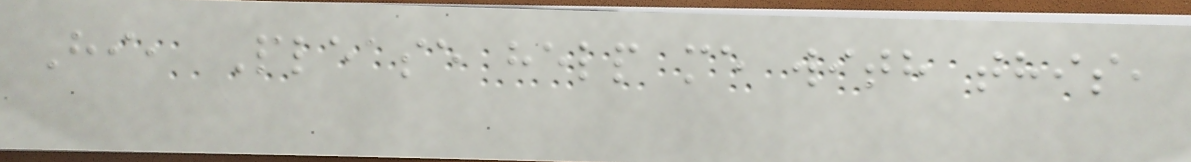Hi, Please help me with this,
